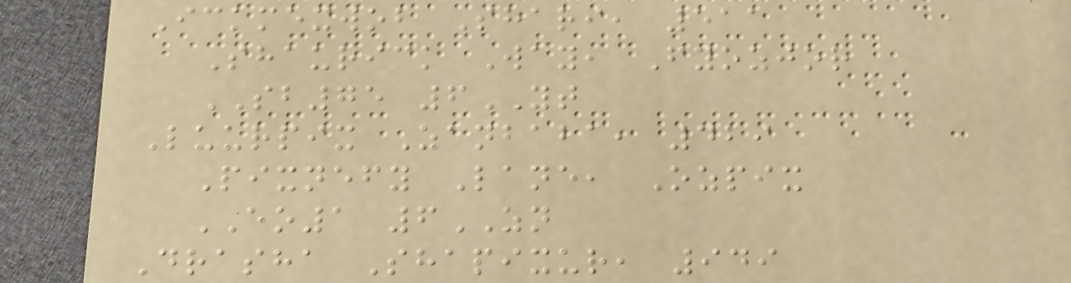Ickmexwob Shari, 511
Shaurick Way, Fyozjor
SB75 6YT
Luurpix Zanbaba, 429
Pixnefy Lane, Ozpix
EO1 6ZN
Drasha Shapixur, 949
